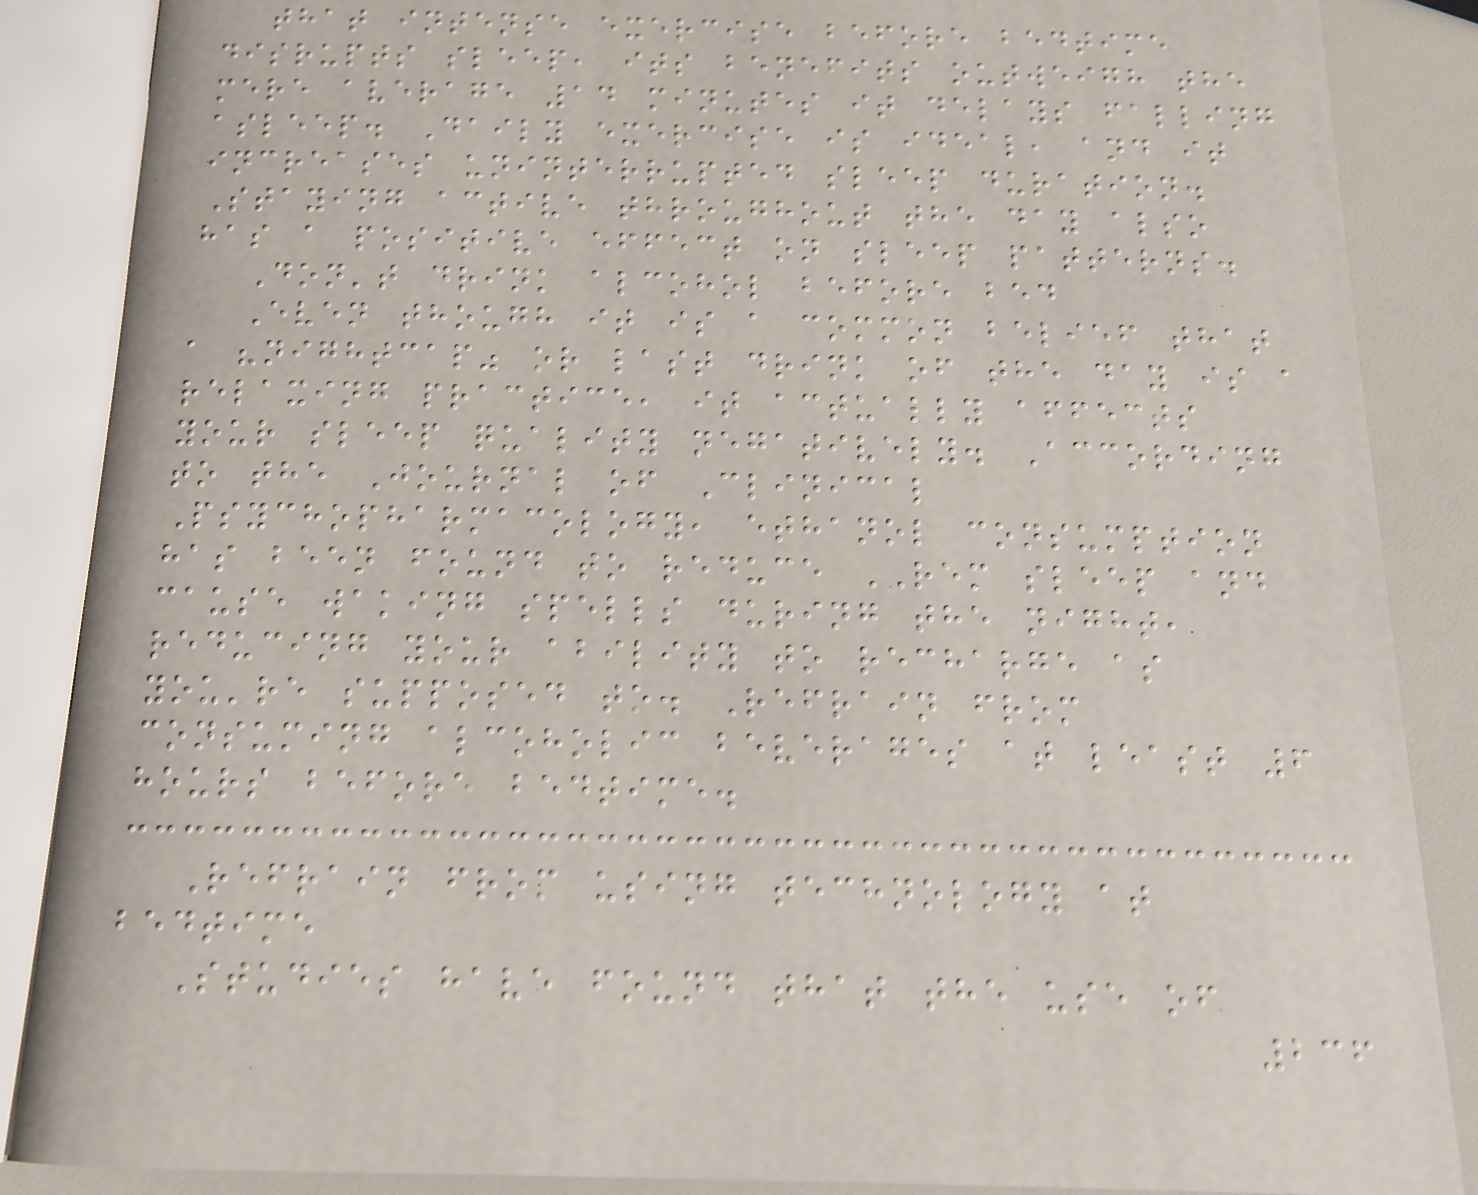that intense exercise before bedtime
disrupts sleep, its benefits outweigh the
mere average 14 minutes it delays falling
asleep. Daily exercise is ideal, and it
increases uninterrupted sleep duration.
Staying active throughout the day also
has a positive effect on sleep patterns.
Don't drink alcohol before bed
Even though it is a common belief that
a "nightcap" or last drink of the day is a
relaxing practice, it actually affects
your sleep quality negatively. According
to the Journal of Clinical
Psychopharmacology, ethanol consumption
has been found to reduce REM sleep and
cause waking spells during the night,
reducing your ability to recharge as
you're supposed to. Refrain from
consuming alcoholic beverages at least 6
hours before bedtime.
Refrain from using technology at
bedtime
Studies have found that the use of
236
